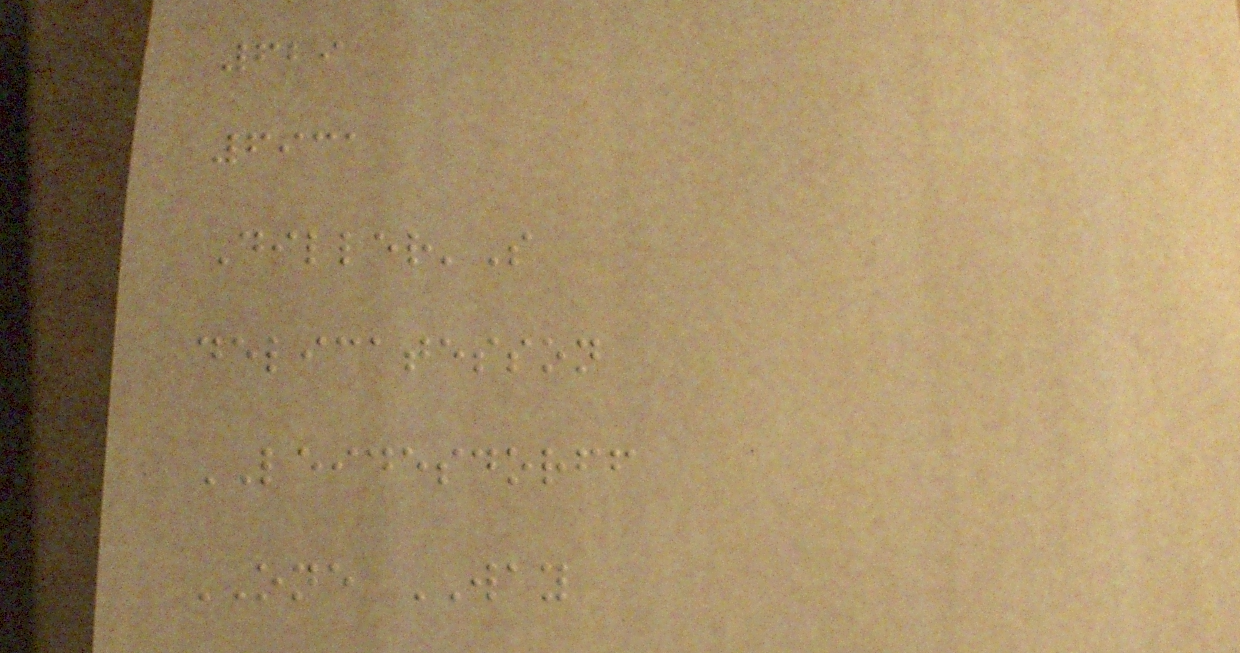629
6931
Diller'S
delicatesson
LEIDESDORFF
ONE WAY
